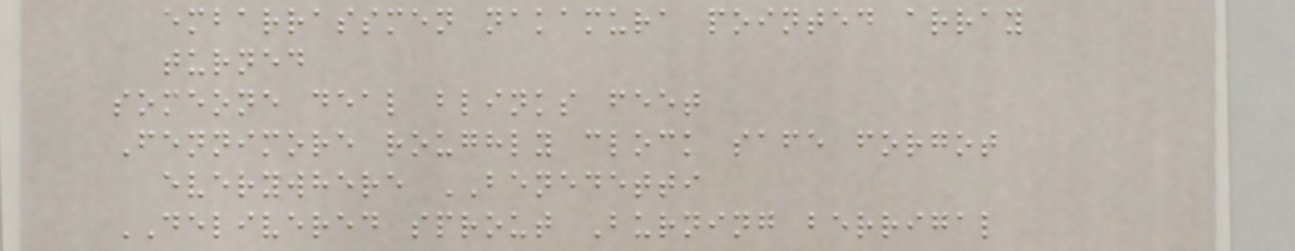embarrassmen nakamura pointed array
turned
someone deal blinks feet
Fennimore roughly clock safe forgot
everywhere BENEDETTI
DELIVERED sprout Burning berrigal
